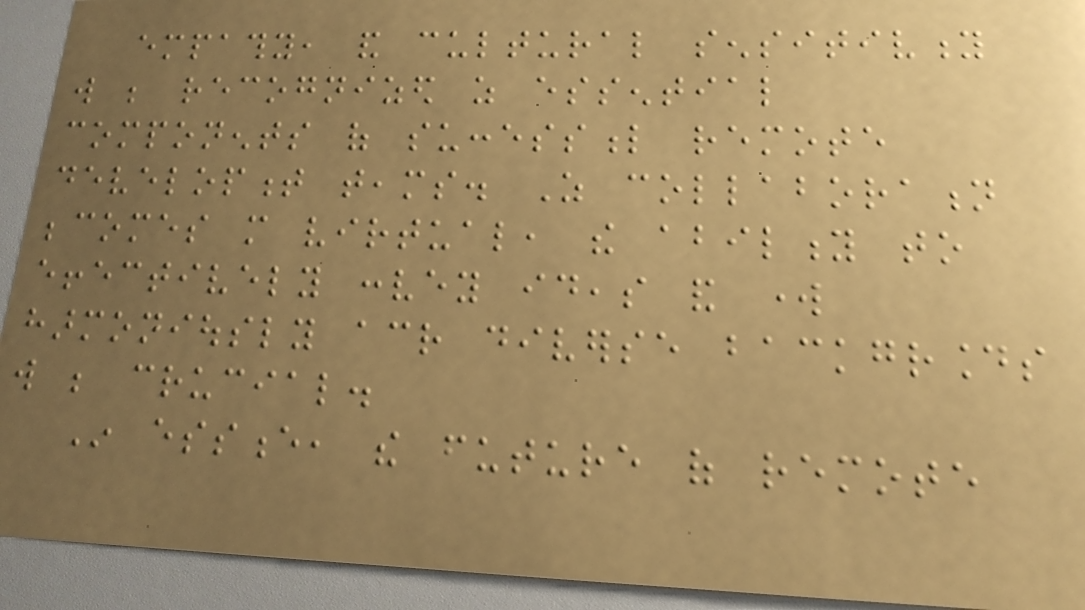empathy, and cultural sensitivity
will be recognized as essential
components of successful remote
development teams. As collaboration
becomes more virtual, the ability to
effectively convey ideas and work
harmoniously across diverse backgrounds
will be crucial.
In essence, the future of remote
